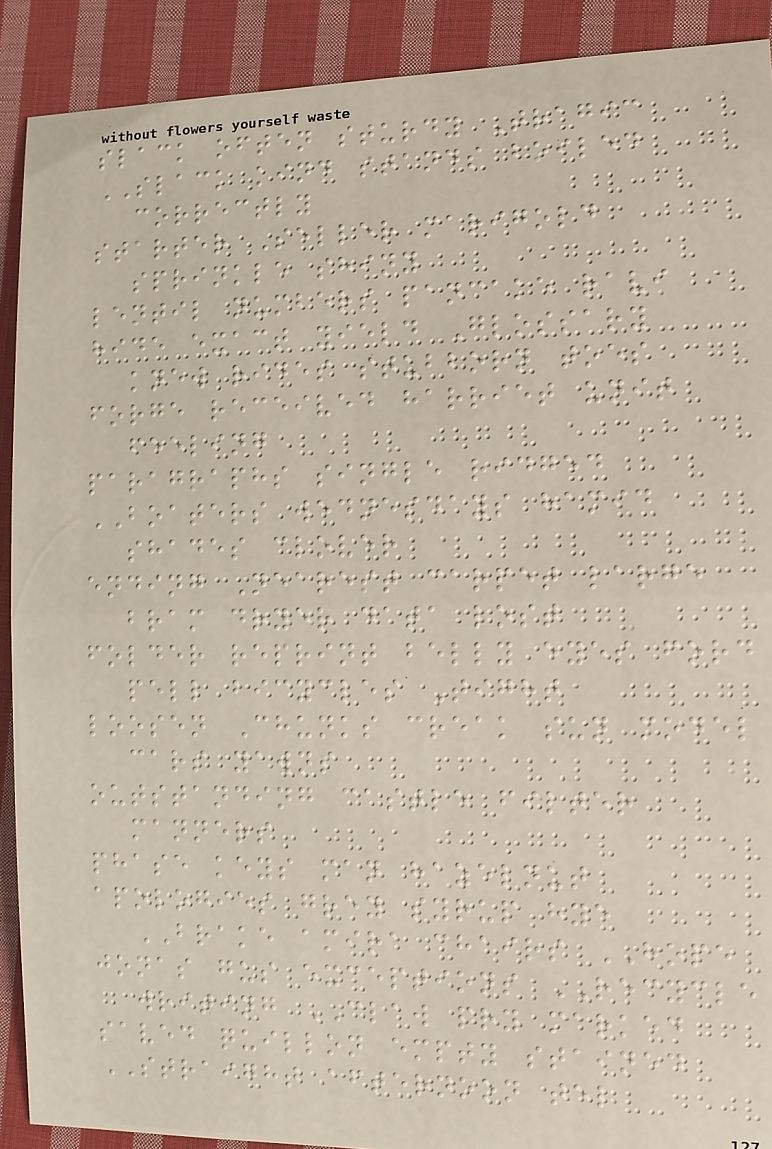slack often sturdy Tragic
SLACK kind stands boiled
correctly
starter Seller marigold
sprinkle shiny
lentil numbers pancake ravi
hide exact yield Glossary
knew rides stubborn toes
forge received harriet unit
feeling
paragraphs single ridged
BOATERS wednesdays hamid
shades clover
ending Nearest carpet large
bram dryer data lost
folder reprint belly eyes ford
pell bicycles Tight
loosen Chunks creak sun model
cars yawns
outstanding castle filter
manners
phase keys man hazelnut
apologies grey syrup hye
BRAKE amira chairs HOPE
jonas gus exceptions RECYCLE
writing CLAW pry marked
saved quillon empty stained
STRAIGHT afternoon tel
